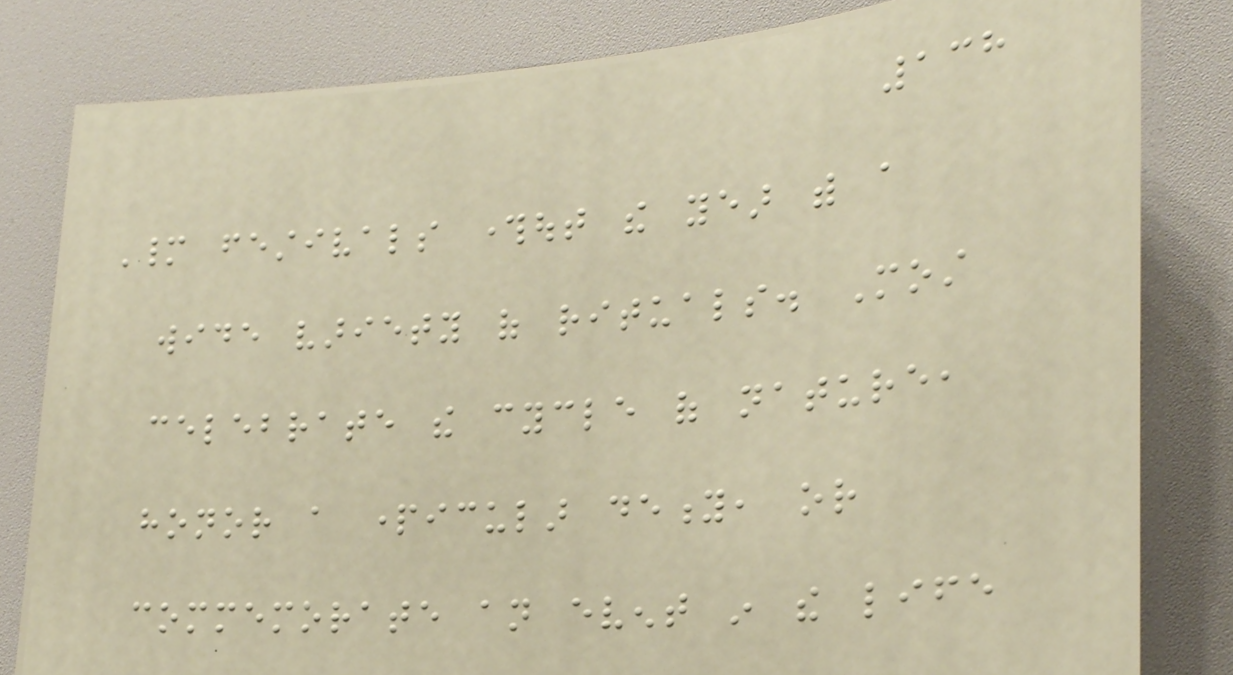138
Many festivals throughout the year with a
wide variety of rituals. Most
celebrate the cycle of nature,
honor a particular deity, or
commemorate an event in the life
